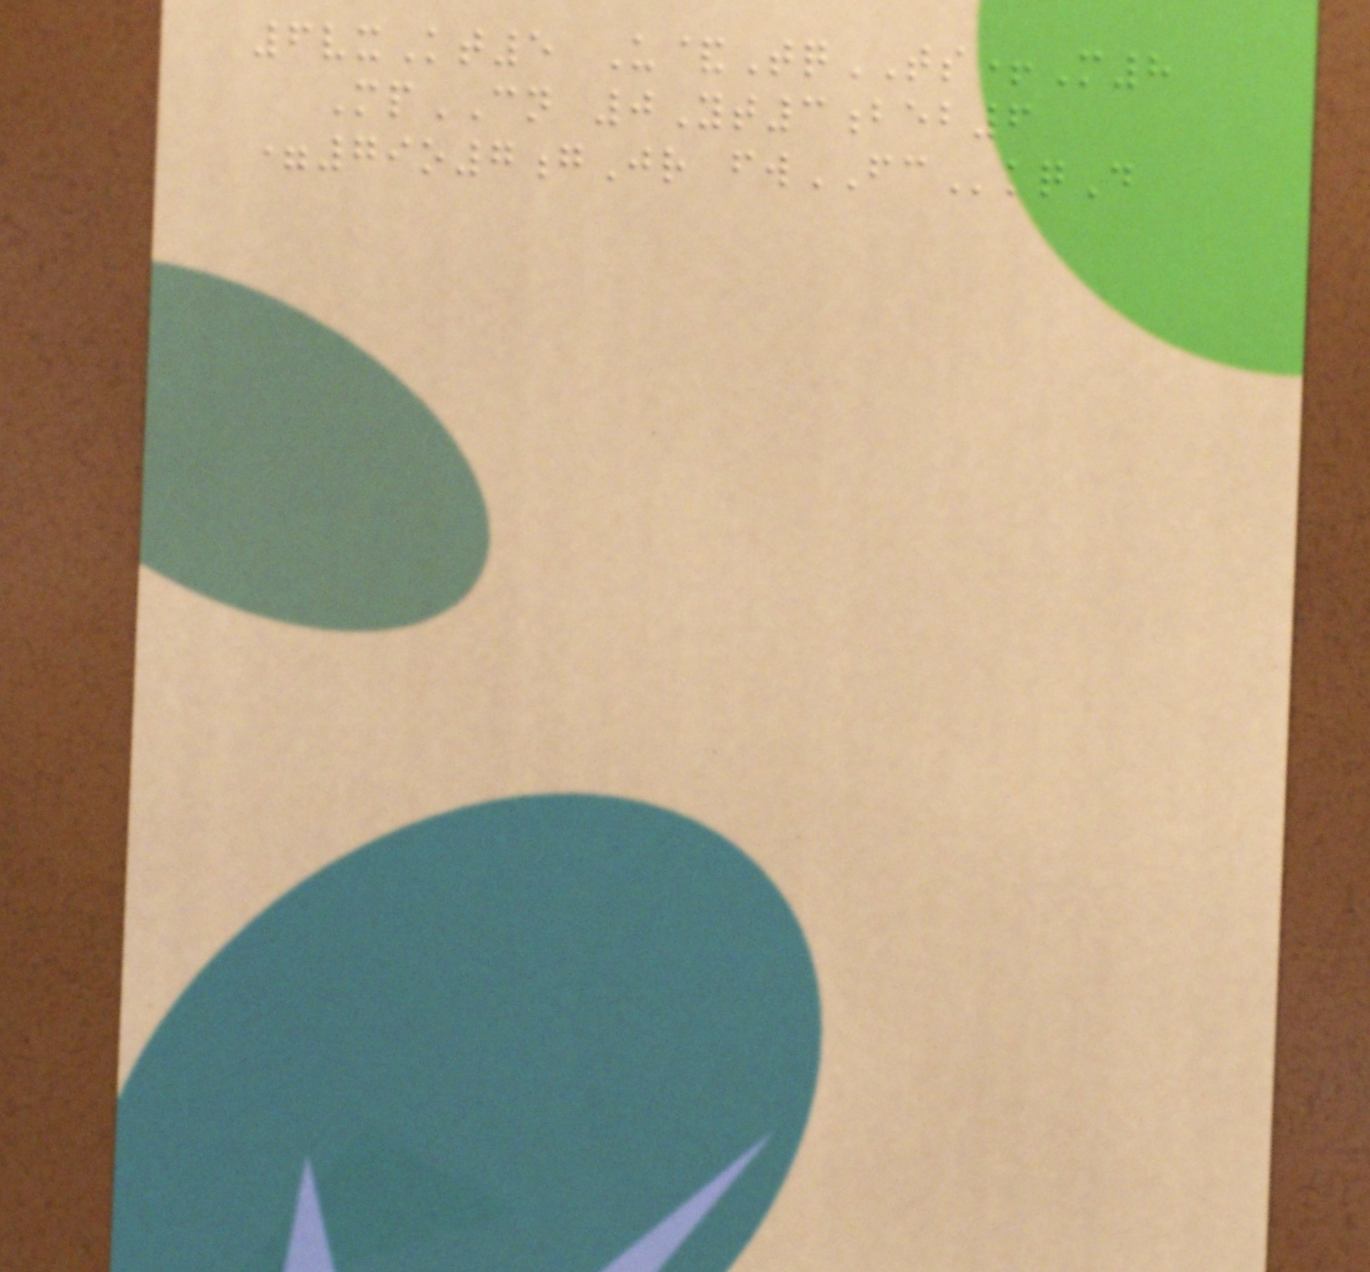6vxKt5 U&TqTS+M8
MpCN 0Yt3beb6
=79o7gJr fwFCkqD
